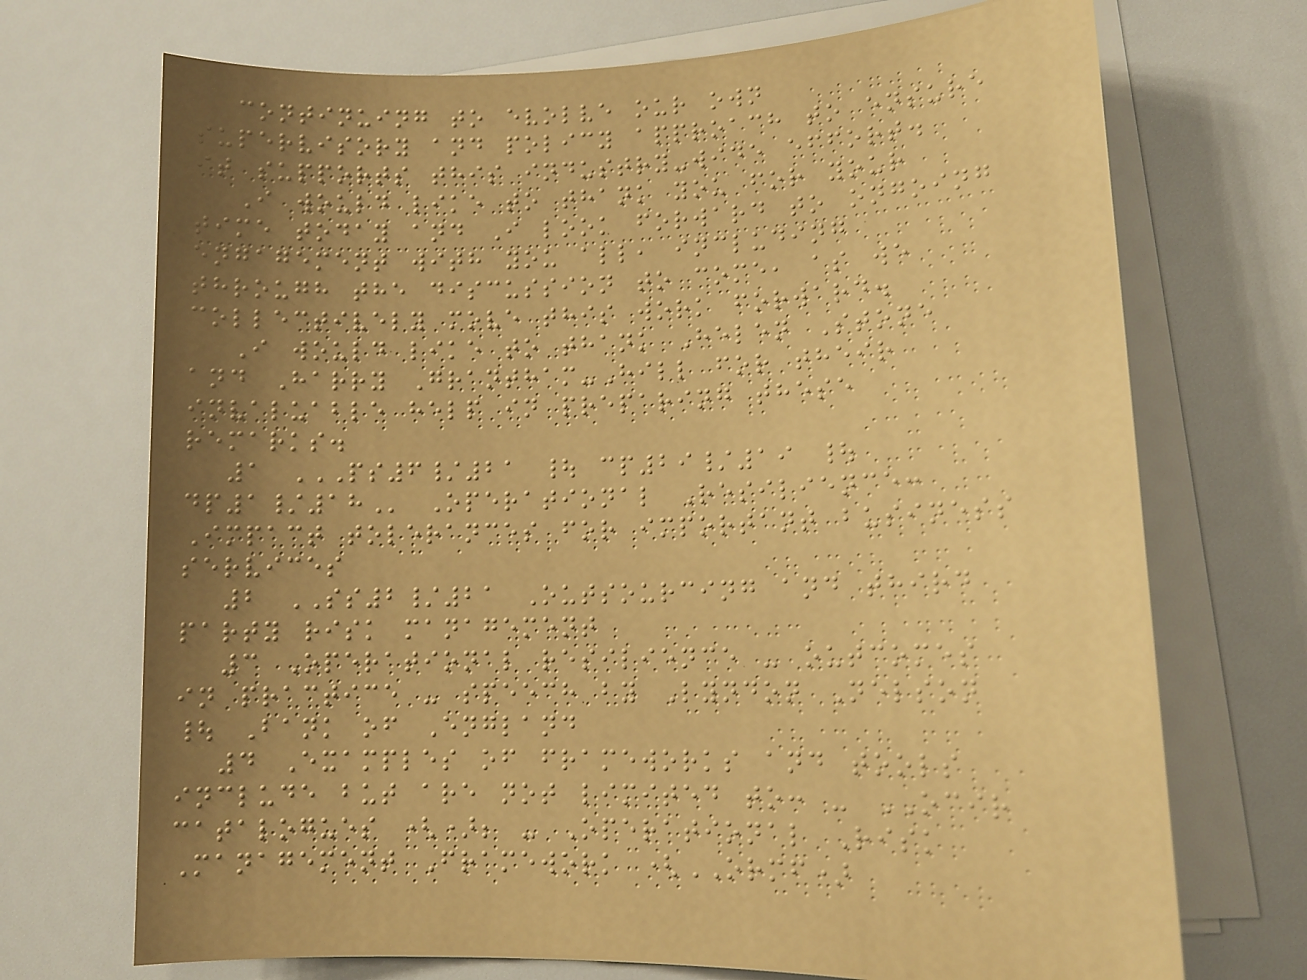continuing to evolve our own
supervisory and policy approach to ensure
it supports this industry-wide effort.
I would like to thank you for your
time today and I look forward to ongoing
engagement with you all, including
through the discussion to come, as we
collectively move this work forward.
I would like to thank Helen Stone
and Harry Grantham-Hill for their
invaluable help in preparing these
remarks.
1 PS6/21 | CP29/19 |
DP1/18 Operational Resilience:
Impact tolerances for important business
services
2 SS2/21 Outsourcing and third
party risk management
3 Operational resilience - outcomes
in practice - speech by Lyndon Nelson
| Bank of England
4 Examples of frameworks and tools
include but are not limited to: - OCIR
catalogues (); - Operational Risk
Management Framework (ORMF)
